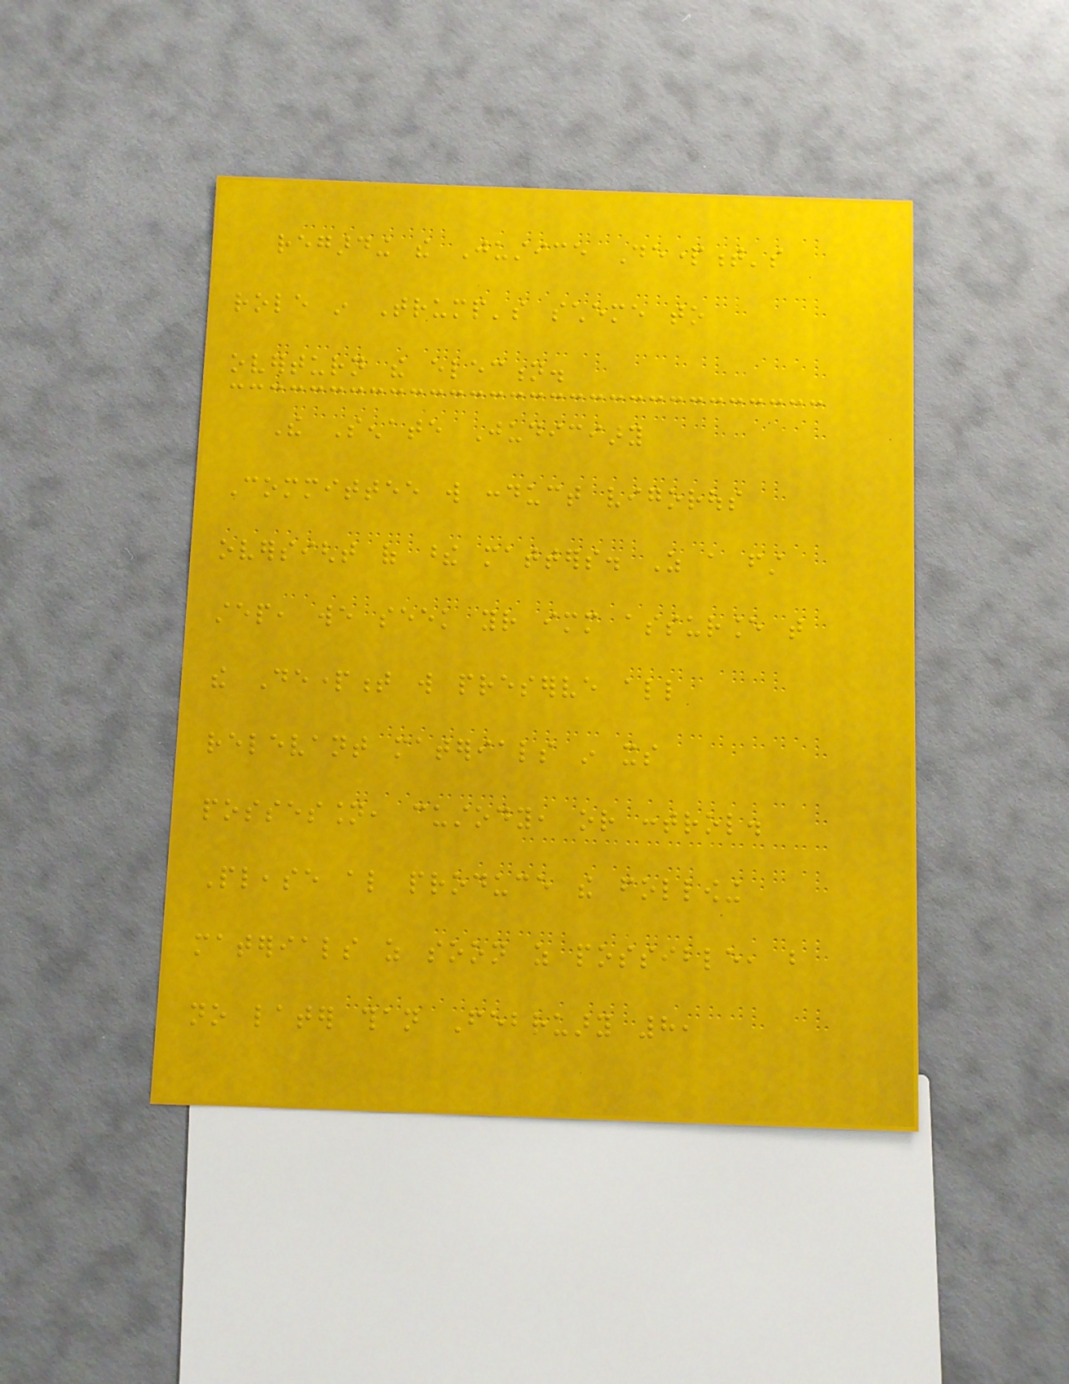regarding the Justice Department's
role in Trump's scheme to
overturn the election.
The Senate Judiciary
Committee will conduct vigorous
oversight of these matters. As a first
step, we seek your immediate assurance that
the Department will preserve all
relevant materials in its
possession, custody, or control.
Please also produce the following
materials as soon as possible, but
no later than February 8,
